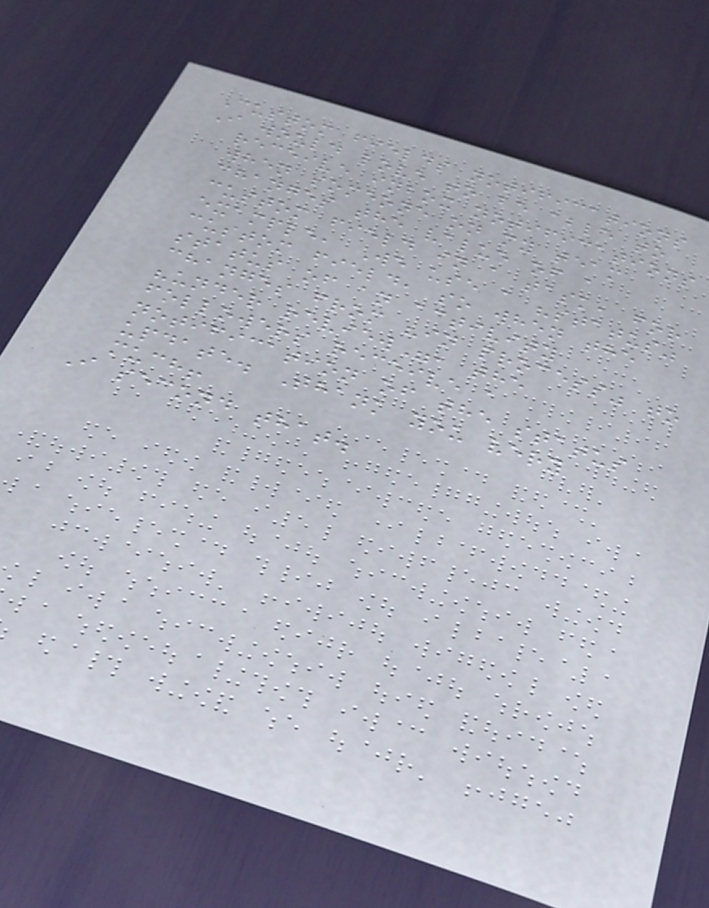Custom fields notifications
I would love to be able to
receive inbox notifications
when someone on my team
changes the value of a
custom field in a task, for
example, We use a "status"
custom field, so when the
status of an activity
changes from "in process" to
"under review", the
followers receive a
notification of the status
update. Thank you very
much!
I second that.
